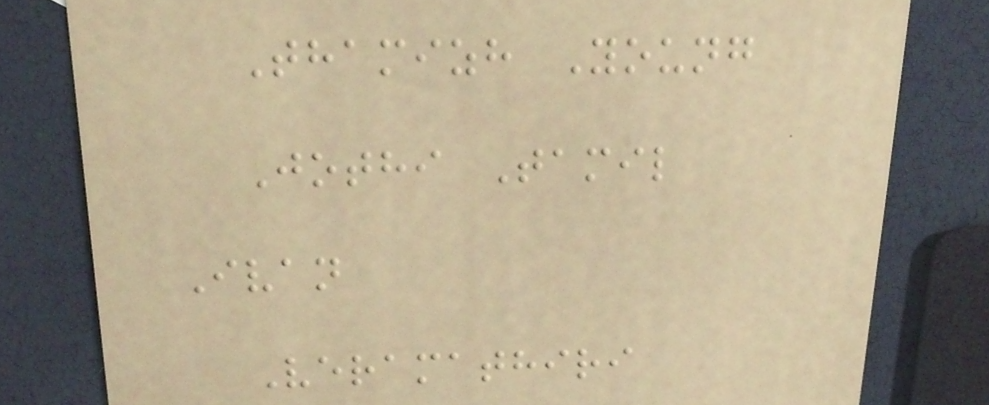Thamizh Young
Jothi Tamil
Ivan
Veramathiri
